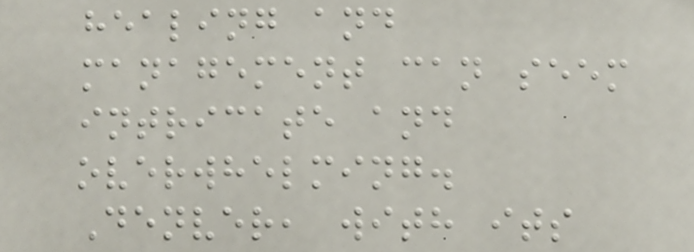healing and
management can seem
intricate and
overwhelming.
Denver, with its
